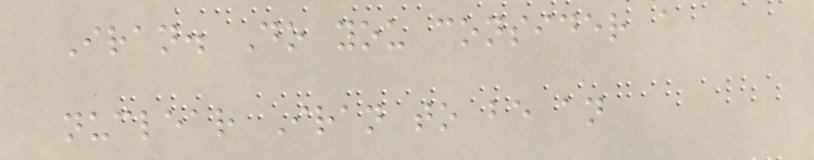Iran. Do you consider a
nuclear Iran to be an
